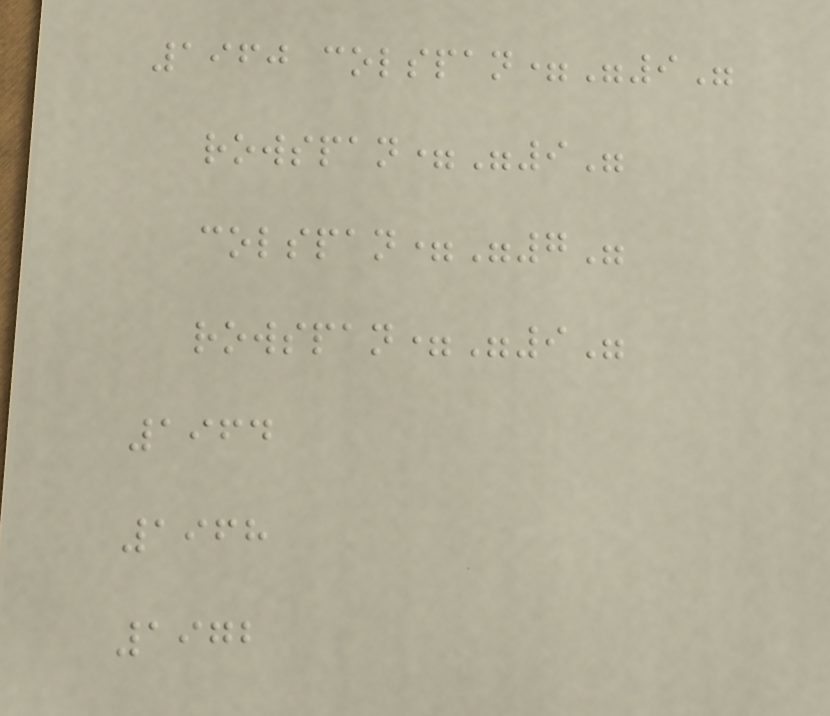1960 colspan="9"
rowspan="9"
colspan="7"
rowspan="9"
1964
1968
1972
